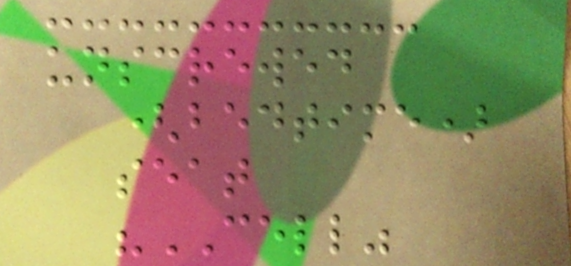unscrewed
(bedtime)
seat
"CELL"
